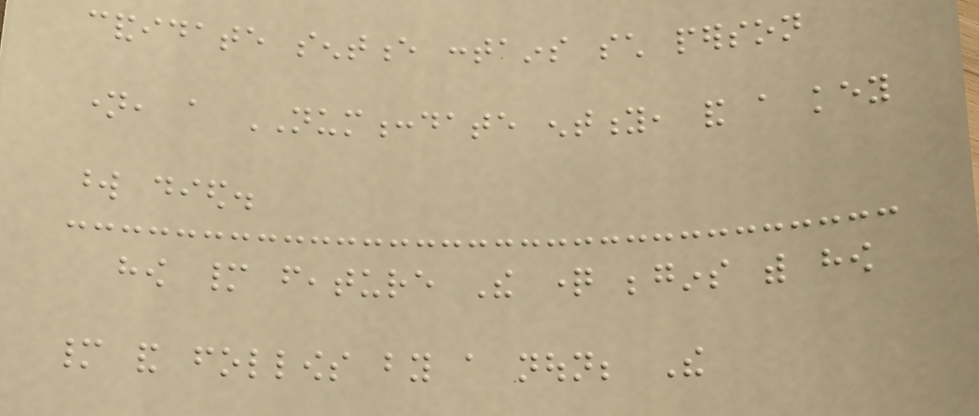candidate sentence contains such person
name, a NUM:date entity, and a key
word died.
how many feature The question begins with how
many and follows by a noun; The
